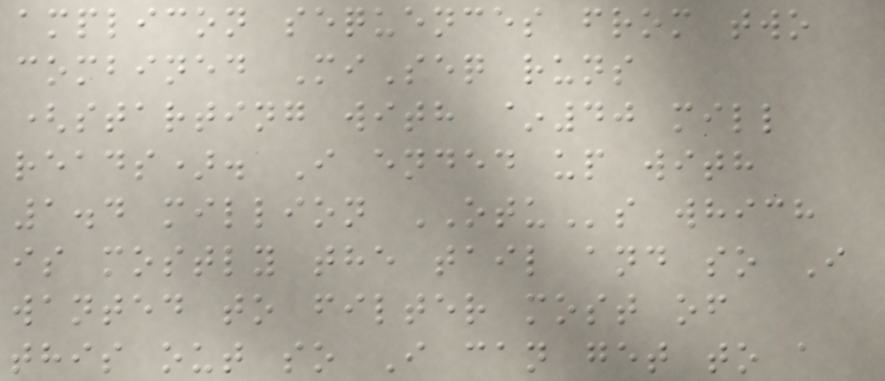amplicon sequences from two
combined MiSeq runs
(starting with ~40 mill
reads). I ended up with
1.4 million OTUs which
is mostly the tail and so I
wanted to filter most of
this out so I can get to a
